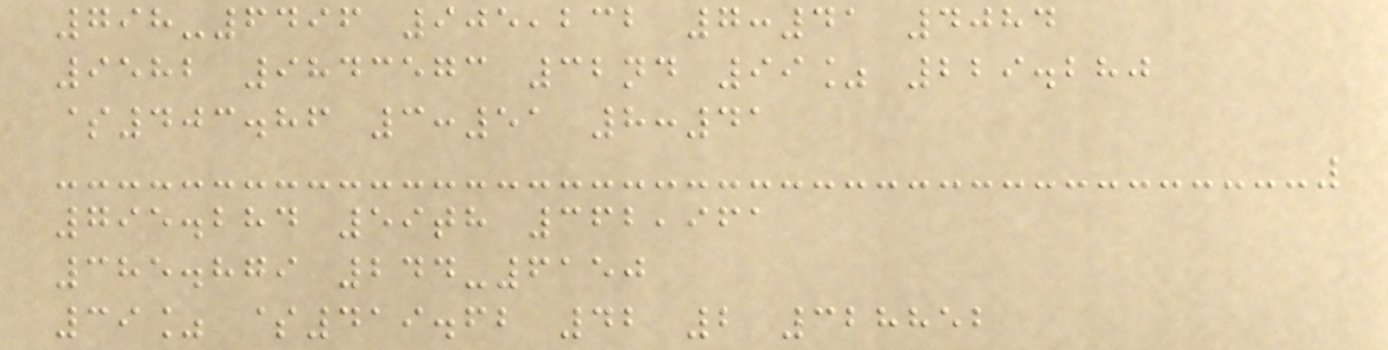798-6496 905,232 7:41 4084
9582 9843573 32nd 99% 229.280
$403.86 3:51 8:41
795.284 59th 362,961
385.879 244-6150
39% $419.62 42 2 328852
